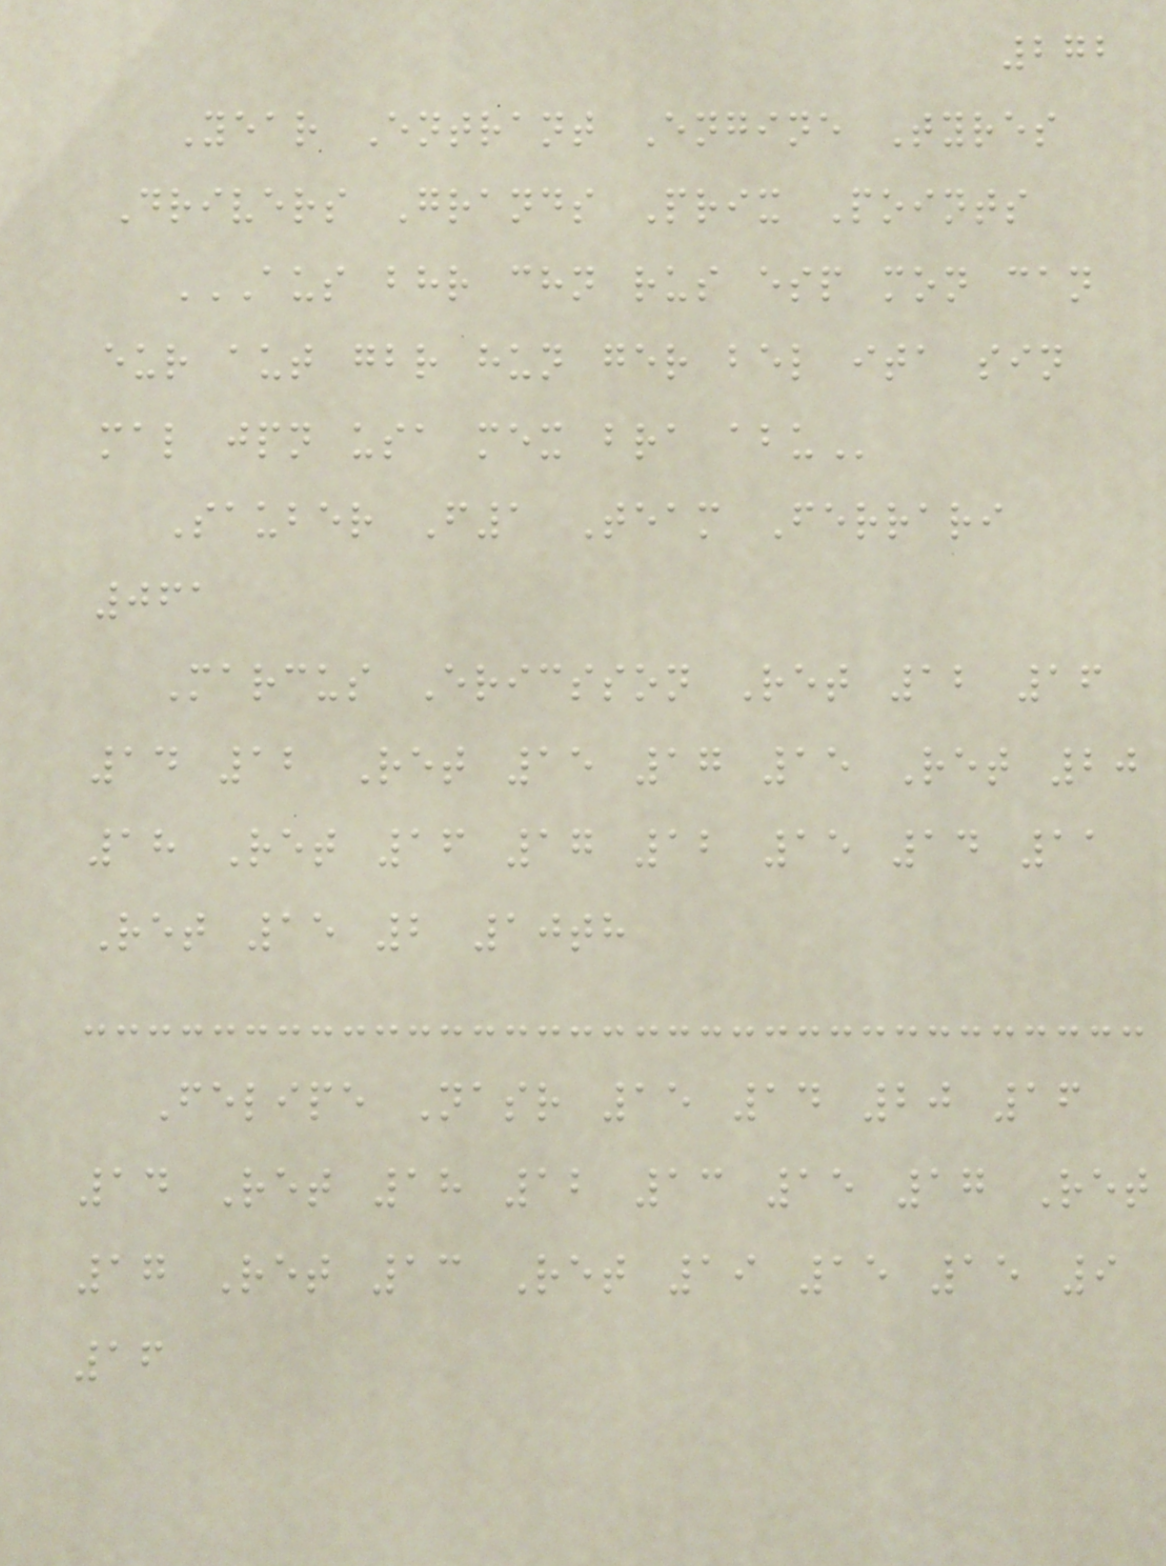272
Year Entrant Engine Tyres
Drivers Grands Prix Points
AUS BHR CHN RUS ESP MON CAN
EUR AUT GBR HUN GER BEL ITA SIN
MAL JPN USA MEX BRA ABU
Sauber F1 Team Ferrari
061
Marcus Ericsson Ret 12 16
14 12 Ret 15 17 15 Ret 20
18 Ret 16 17 12 15 14 11
Ret 15 2 10th
Felipe Nasr 15 14 20 16
14 Ret 18 12 13 15 17 Ret
17 Ret 13 Ret 19 15 15 9
16
